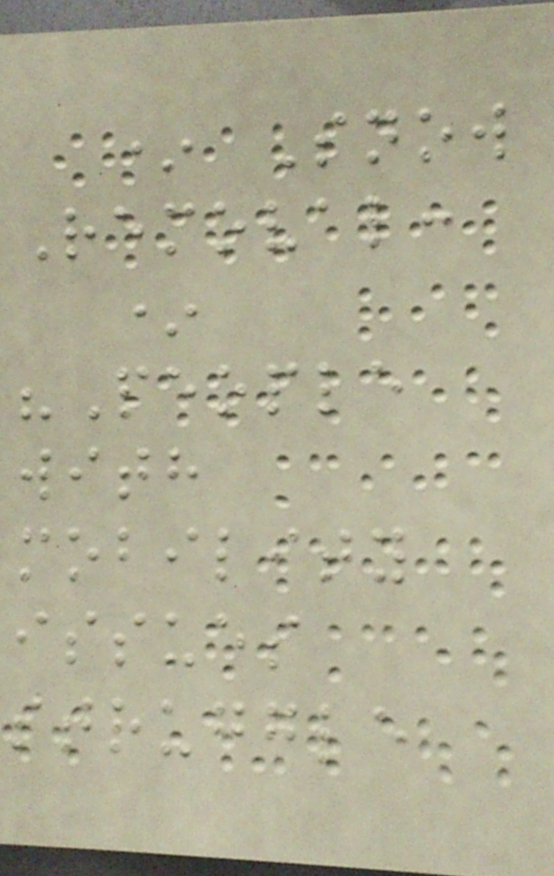* Snow
Removal:
*
"People
with
mobility
issues
struggle
